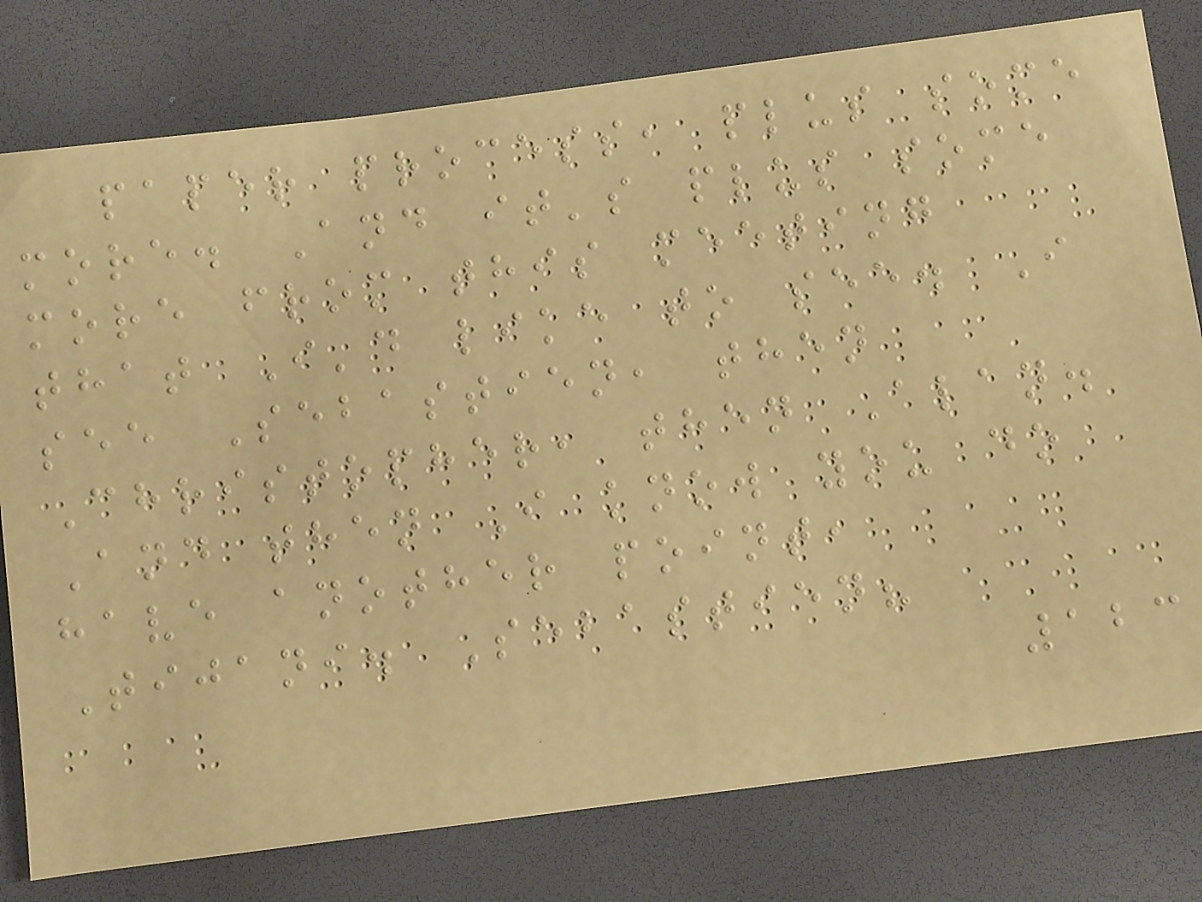paper process, plus some
more. And it's plus some
more from this meeting
that I'd like to see. I
see Sebastien, then
Christopher, then Alan.
And then I know you do
have another point,
Tijani. Sebastien?
123
